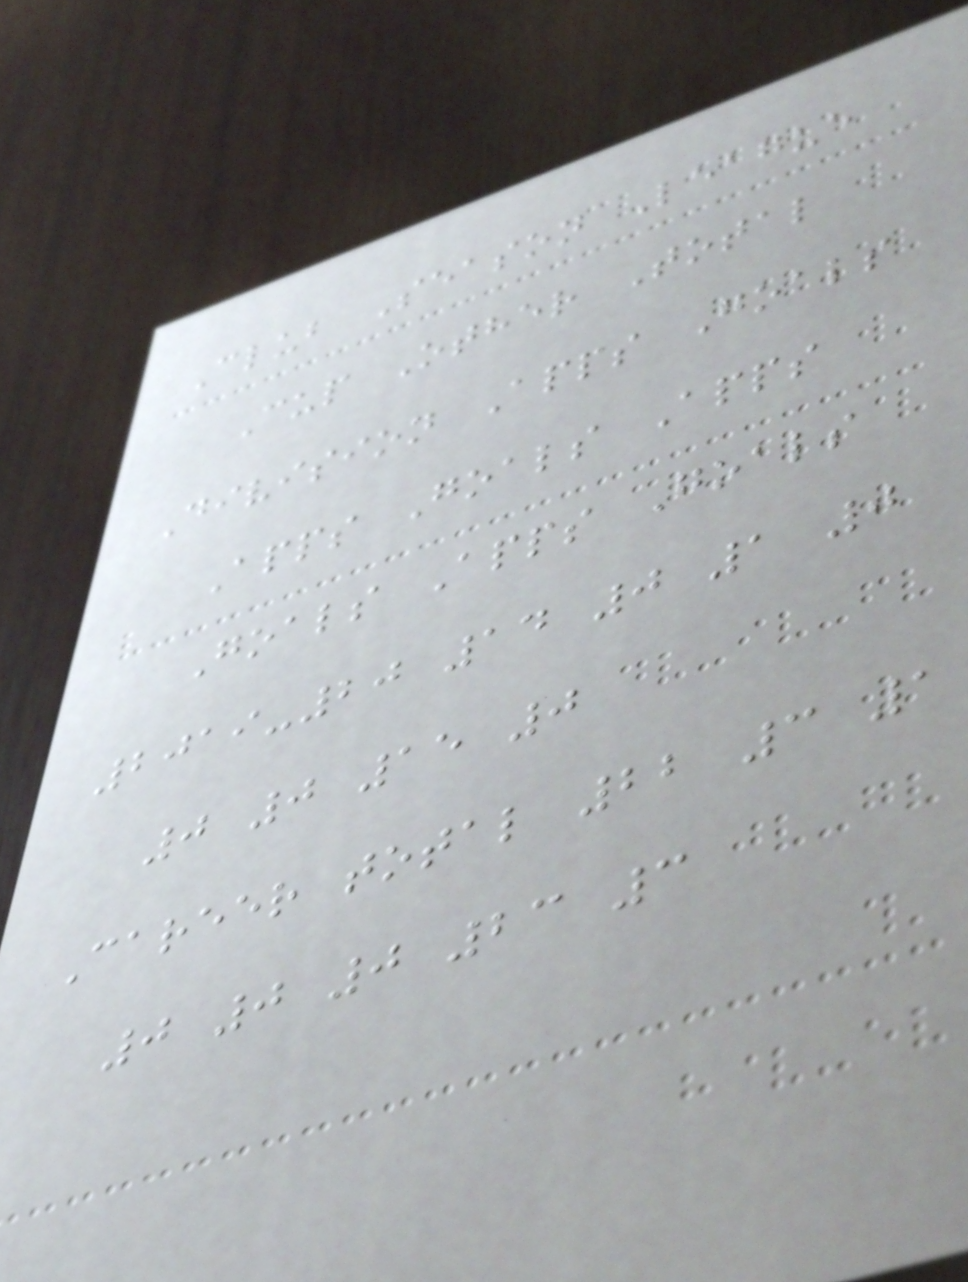Club Season League
Cup Other Total
Division Apps Goals
Apps Goals Apps
Goals Apps Goals
2019-20 14 0 1 0
0 0 15 0
Career total 22 3 1
0 0 0 23 3
